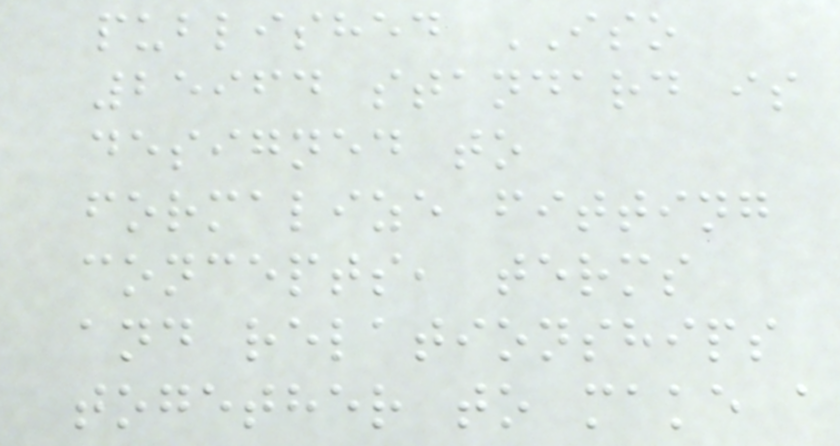published ISO
25964 standard is
designed to
formalize fitting
concepts, terms
and relationships
together to make a
